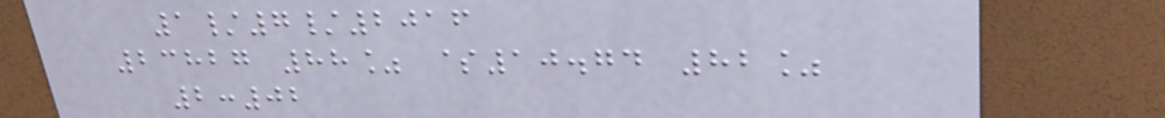1/7/2016
23827 88% $10.74 82%
2:02
